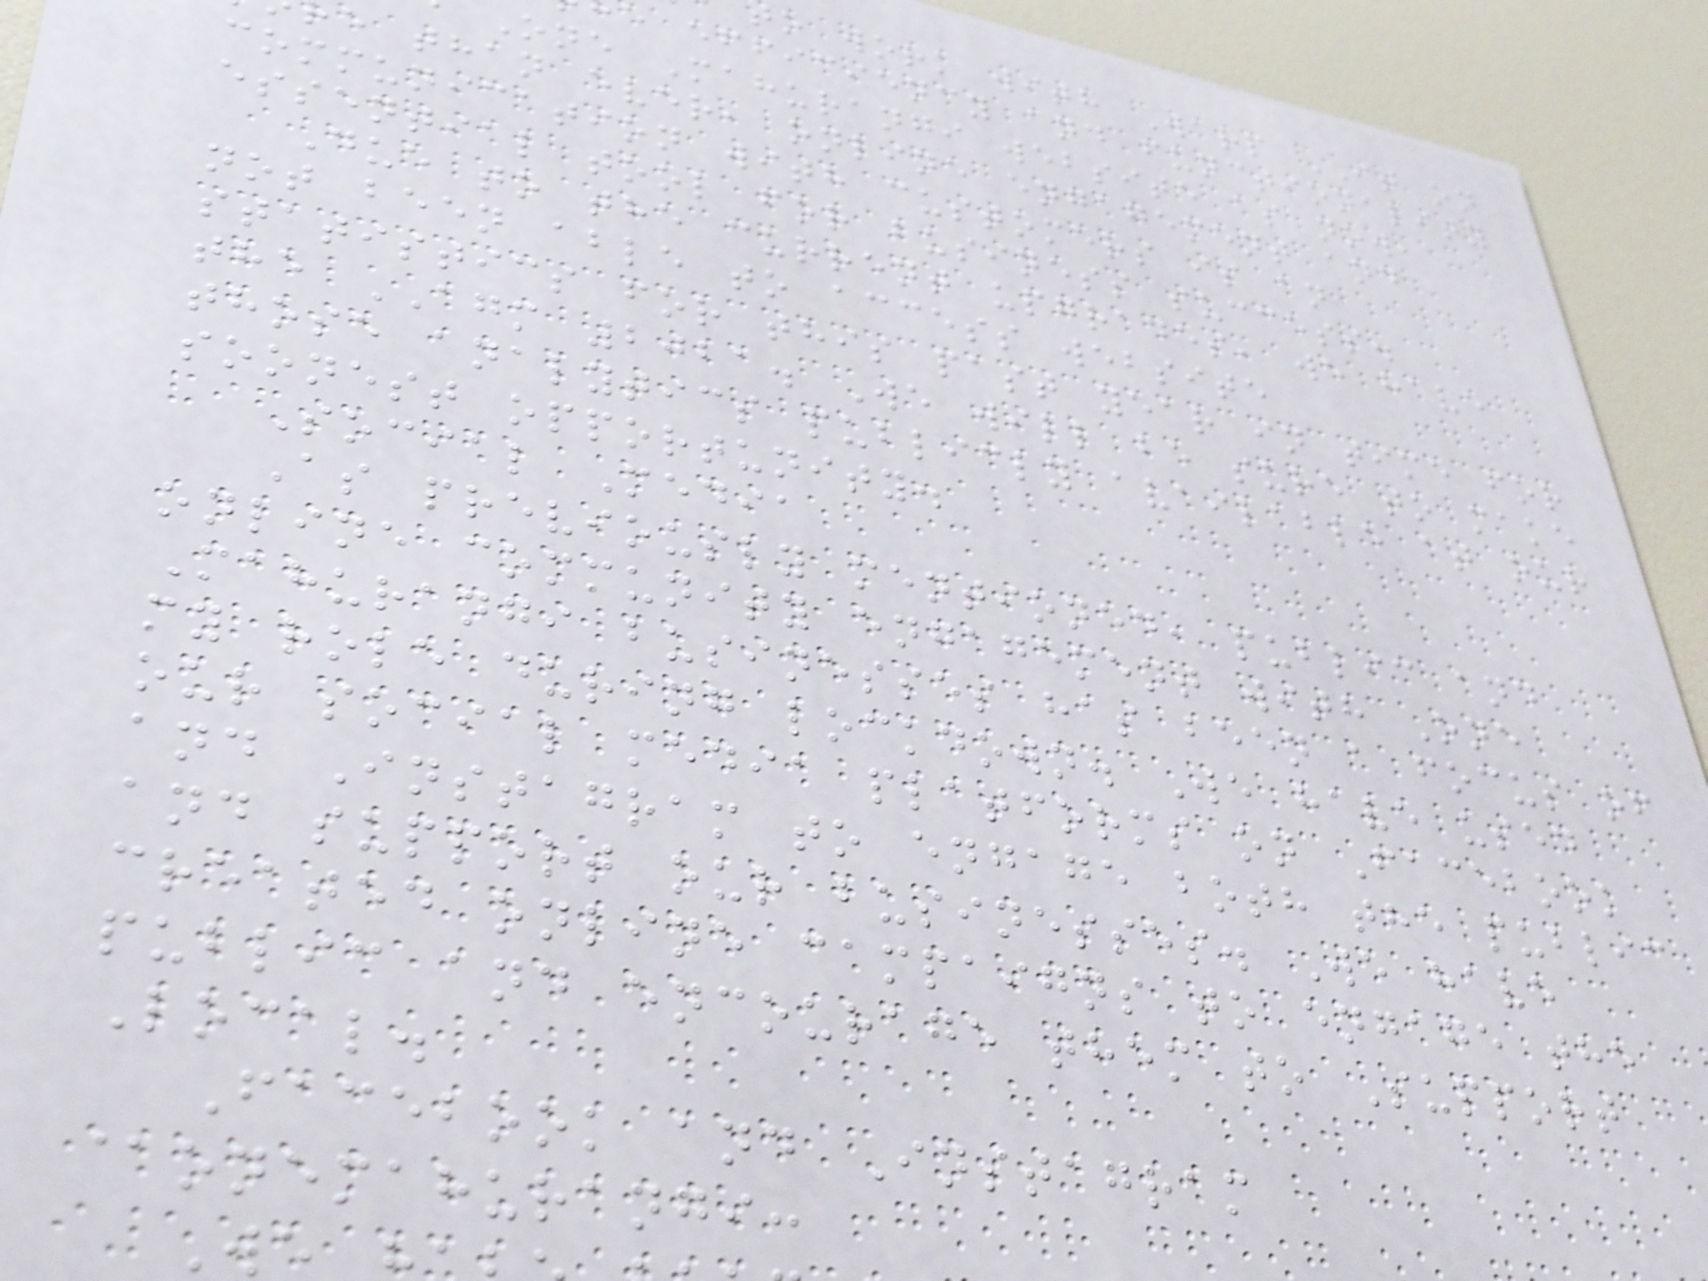to work with Warp IT on
e efficiency and functionality
One Mahurangi website as now,
e than ever, online engagement and
communication with customers is an
essential tool for business success.
Due to the current upgrades, we have
not been able to access website
statistics for this past year in time for
the AGM 2021. We will be sure to make
those analytics publicly available at our
soonest opportunity.
Social Media
As previously mentioned, public and
online community engagement with One
Mahurangi businesses has been a focus of
my role during lockdown. We have used
our social media platforms on Facebook
and Instagram to engage both the public
and support our businesses. We have
created online campaigns to engage the
public and encourage them to Support
Local.
Facebook and Instagram
@onemahurangi:
